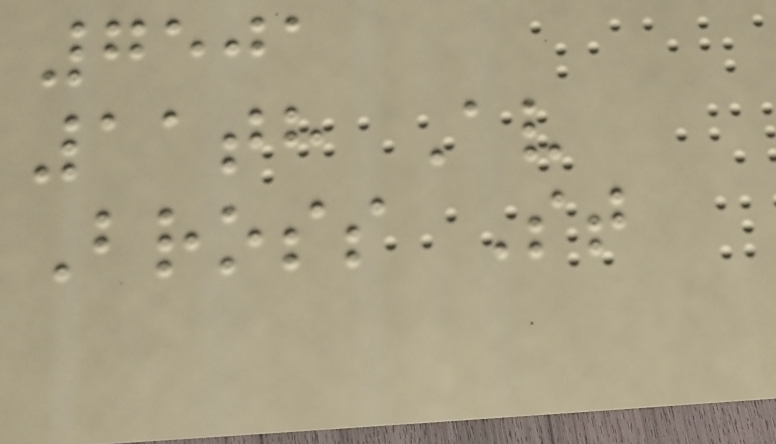7501
11th Av
Bross St
